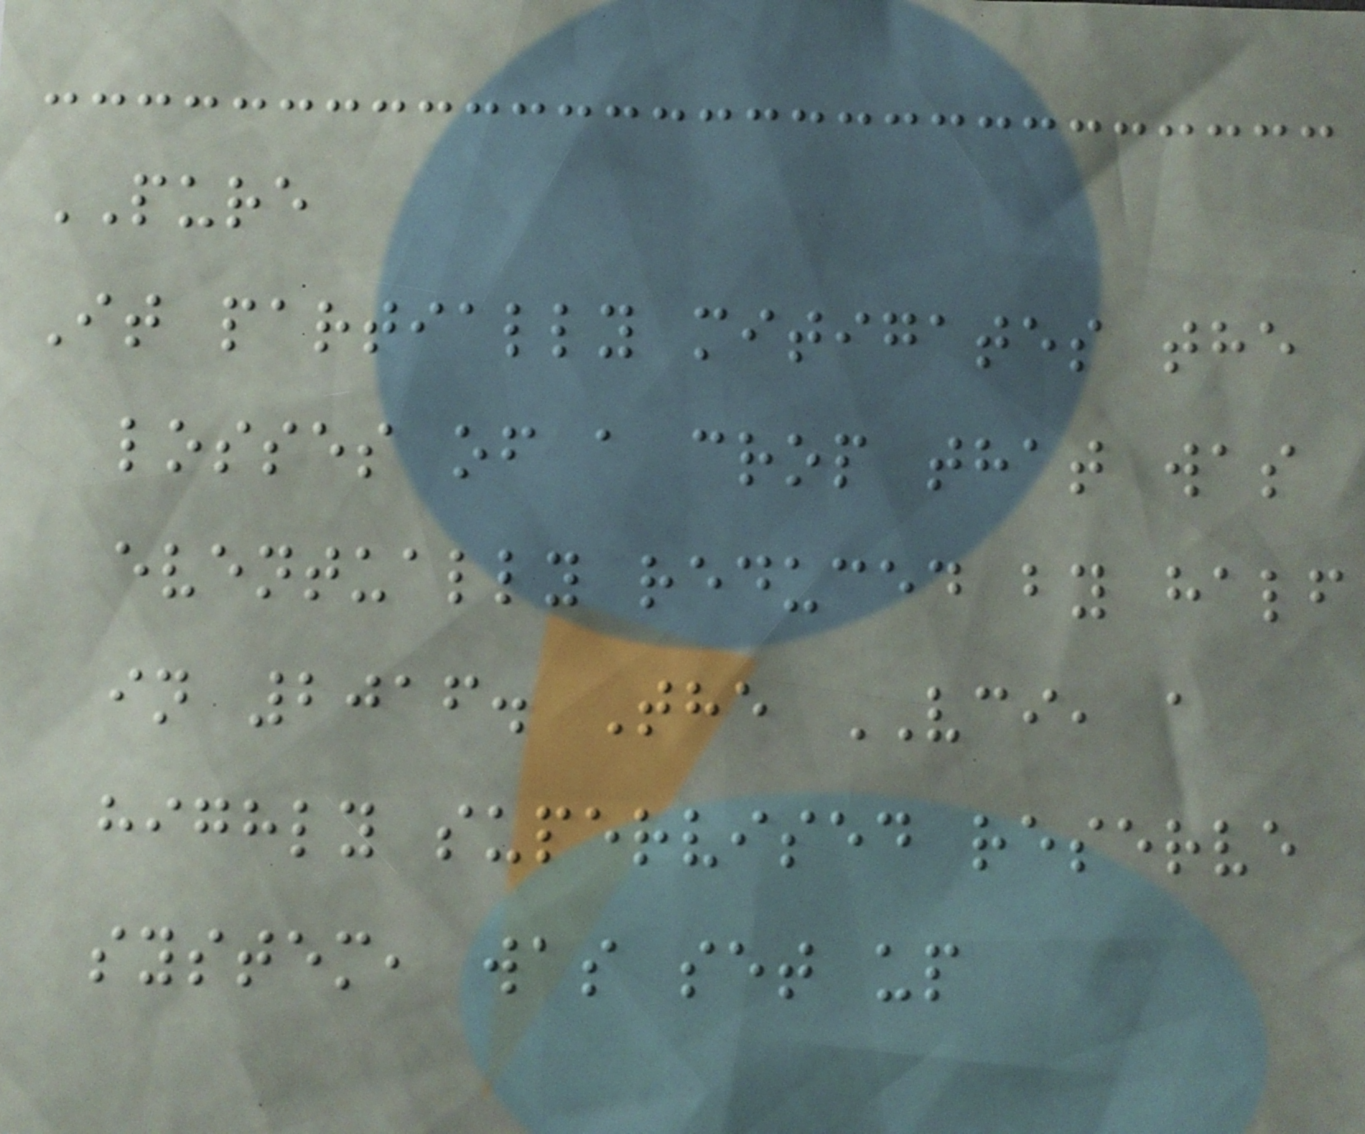PURE
It partially mitigates the
losses of a crop that was
eventually reduced by half
in 2016. The VCI, a
highly supervised reserve
system, was set up
